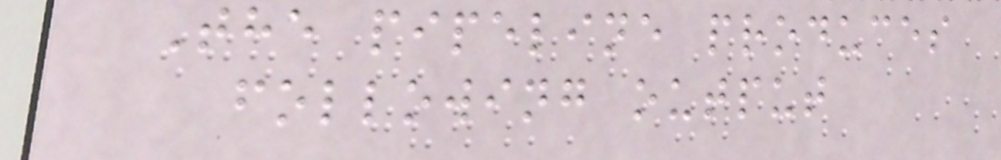The pipeline produces
following output
